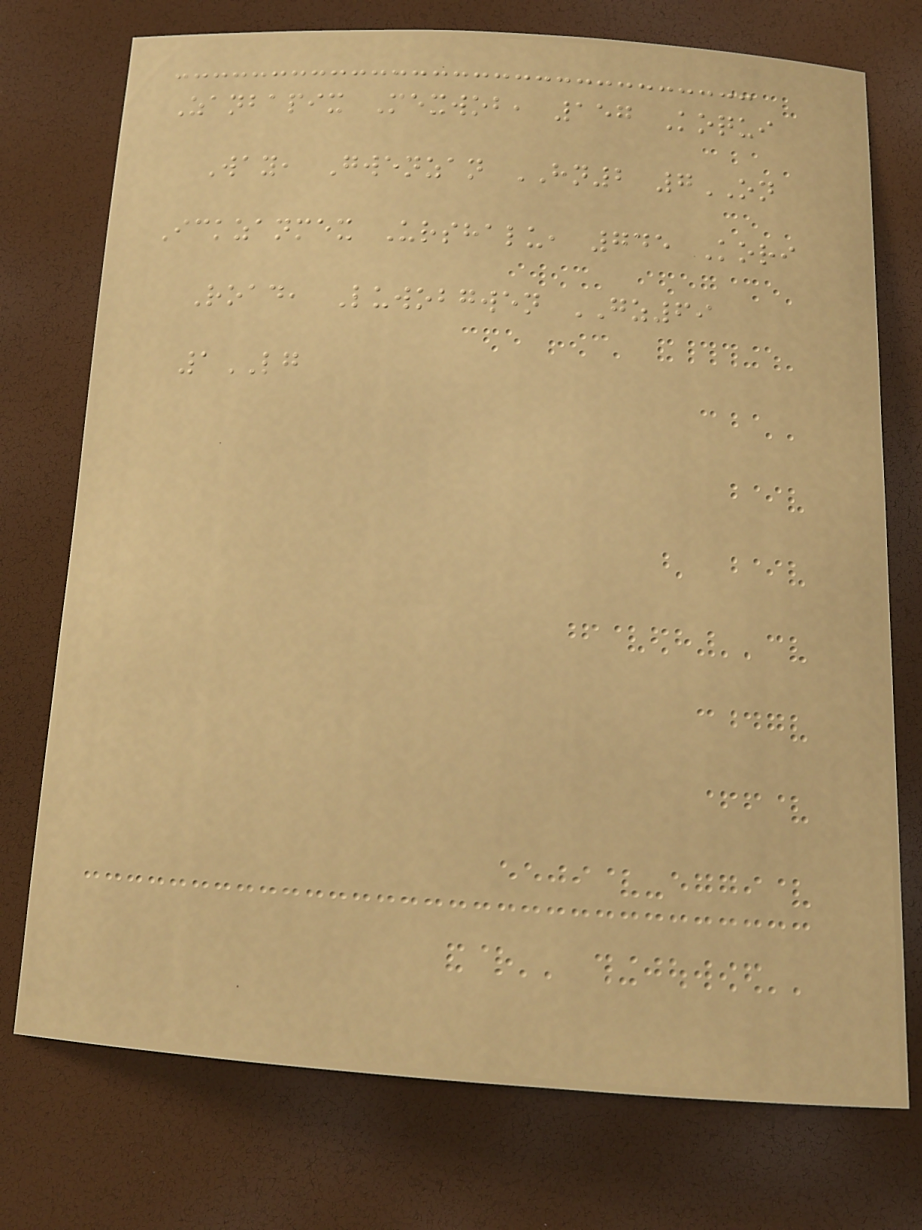Zanbapix Mexwob, 157 Koqui
Way, Gwenzan HN2 7ON
Ickzanmex Urshalu, 745 Kori
Road, Luwobgwen GZ69
1LG
